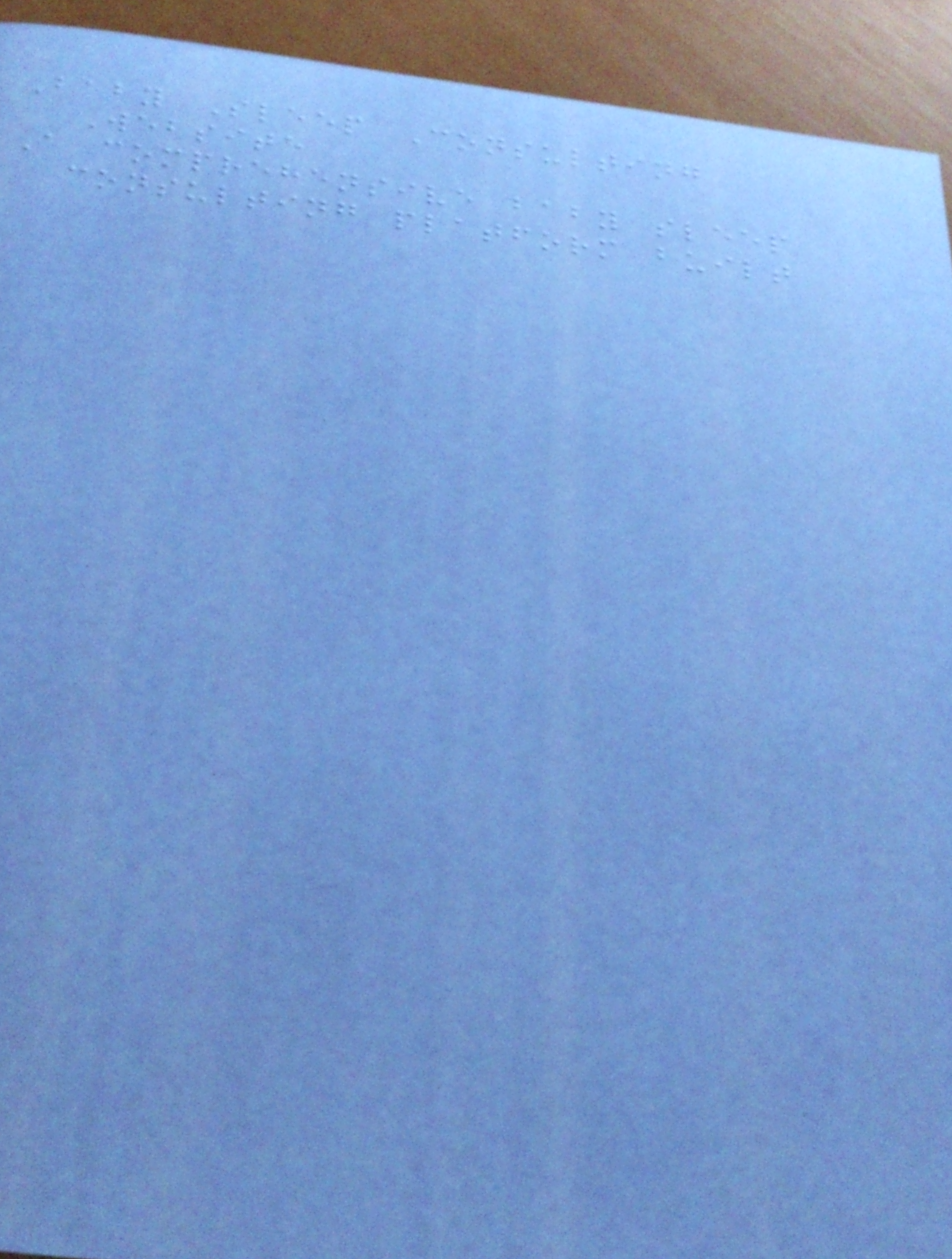Baby Sleep Consulting
Website
A comprehensive baby sleep
consulting platform built
